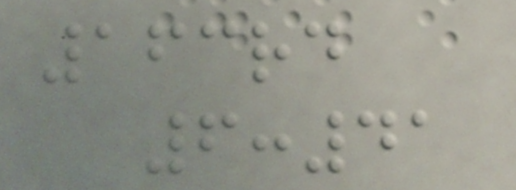163rd
6:41
